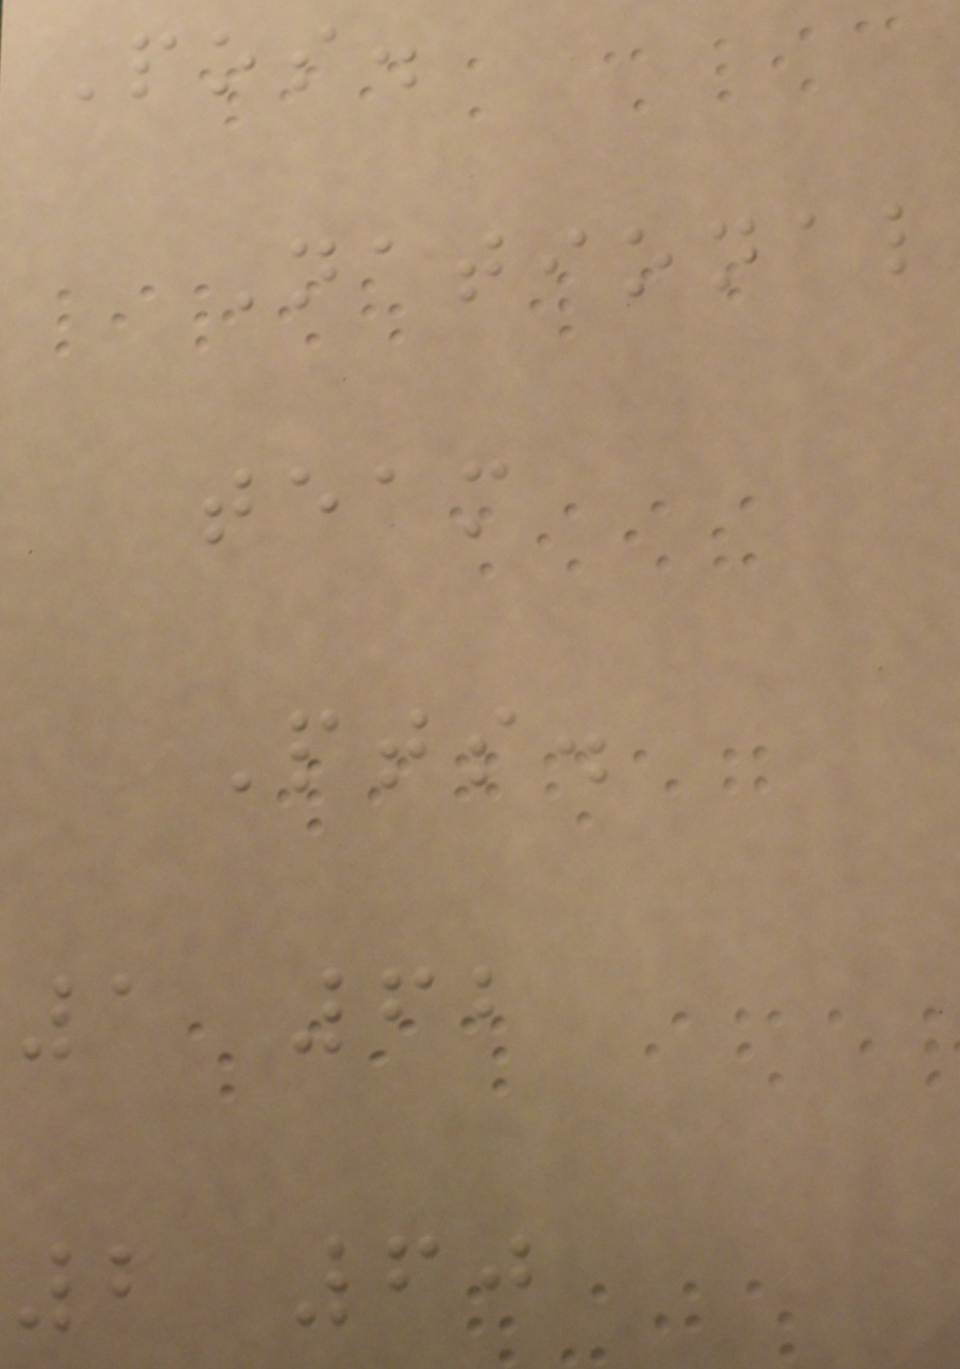Pos.
National
team
Pts.
1 62
2 60
